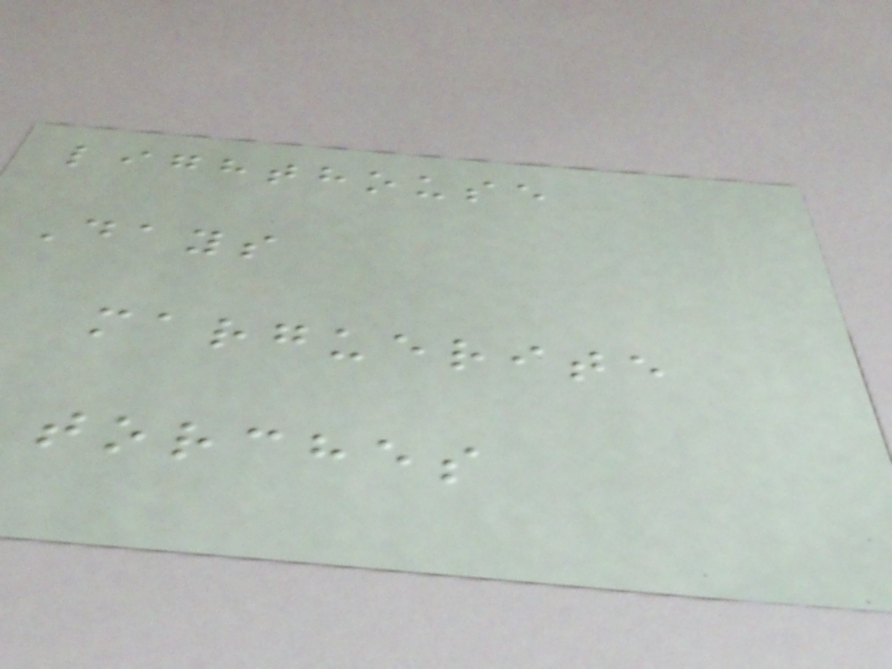lighthouse
Days
marguerite
torches
